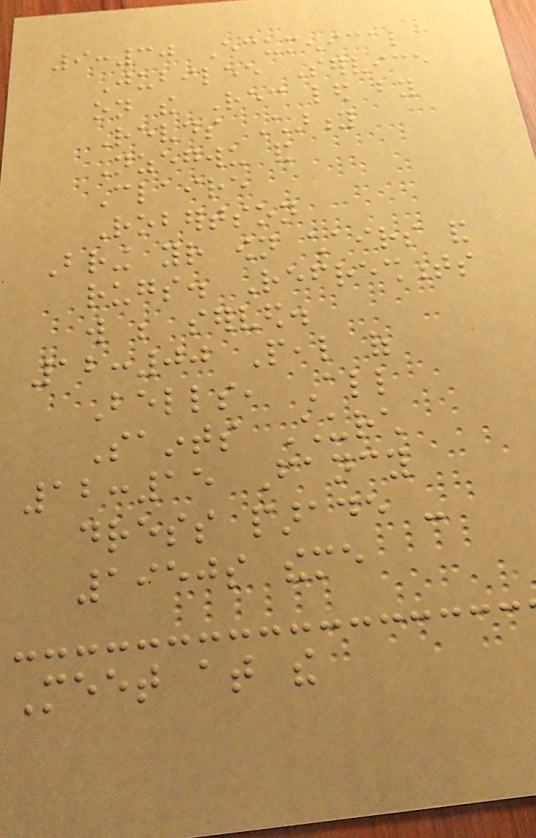9:30 Ecumenical
Jubilee Service
on the Rec led by
Revds Charity
Nzegwu and
Claire
Robertson
Bring your own chairs and
rugs. Refreshments
will be served.
12:00 Peal of
Bells, All
Saints Church
12:15 Fancy
dress parade -
1950s theme
Meet at the
